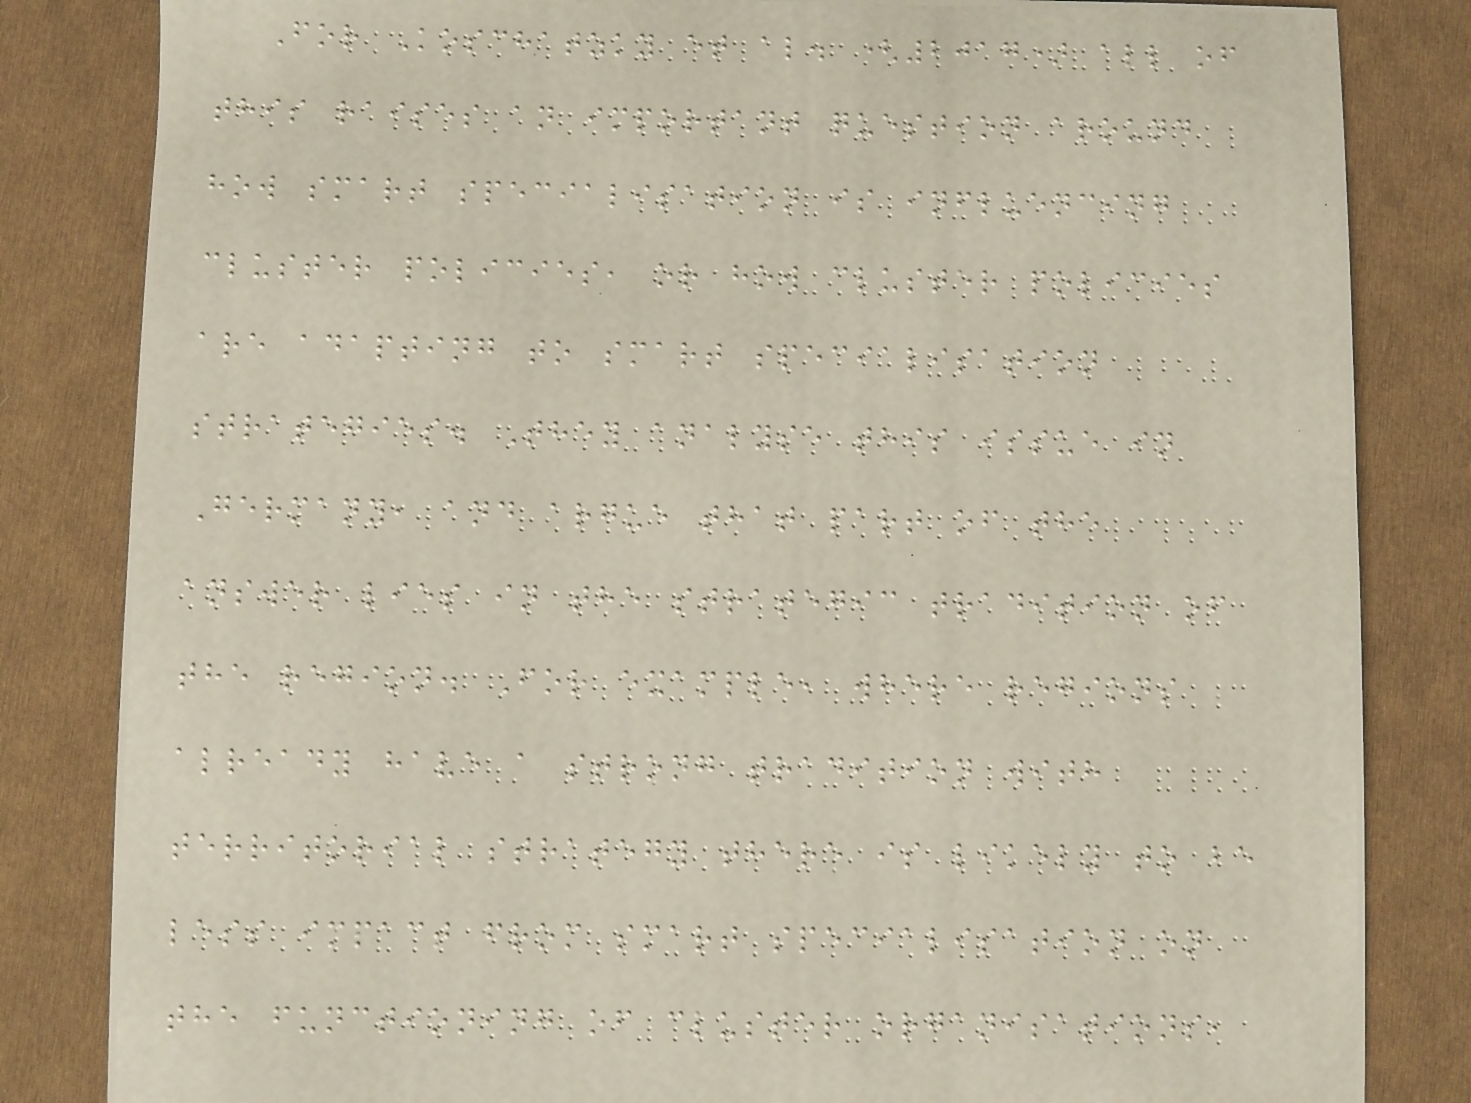For Koschatzky et al. (2017) all of
this raises an important question around
how smart specialisation is influencing
cluster policies, or how cluster policies
are adapting to smart specialisation
strategies. They analyse this issue in
Germany, and argue that part of the
answer lies in the strategic tradition of
the region. For example, where regions
already have a strong tradition with
territorial strategy there is likely to be
less impact from smart specialisation on
the functioning of cluster organisations,
